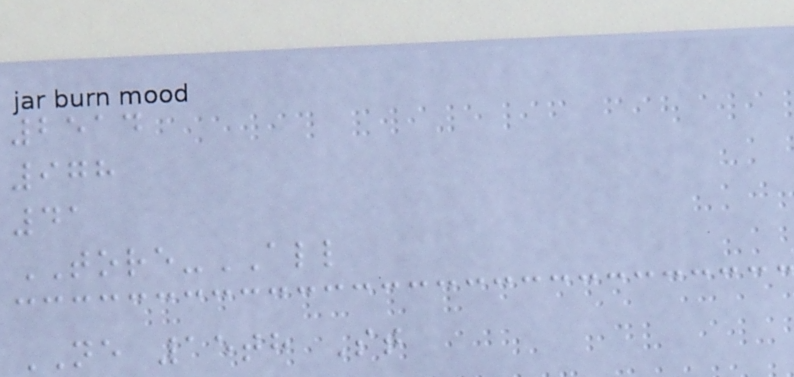2514
978
41
TORE-ALL
NE 15th St
